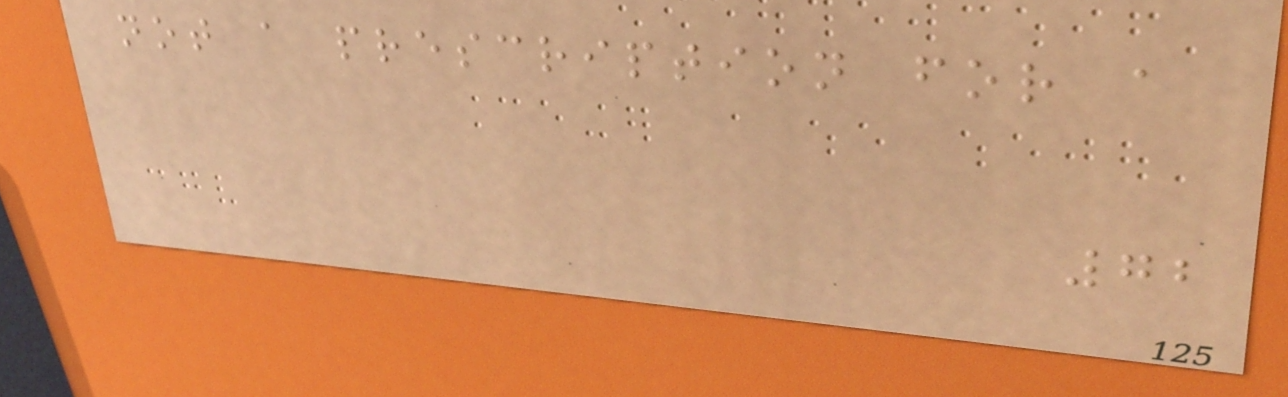not a prescription for a
72
